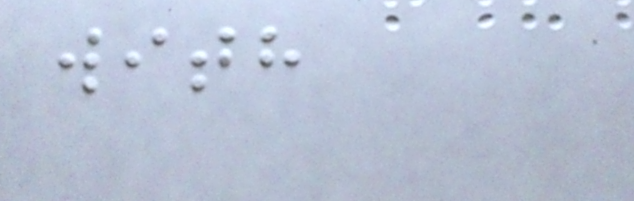with
